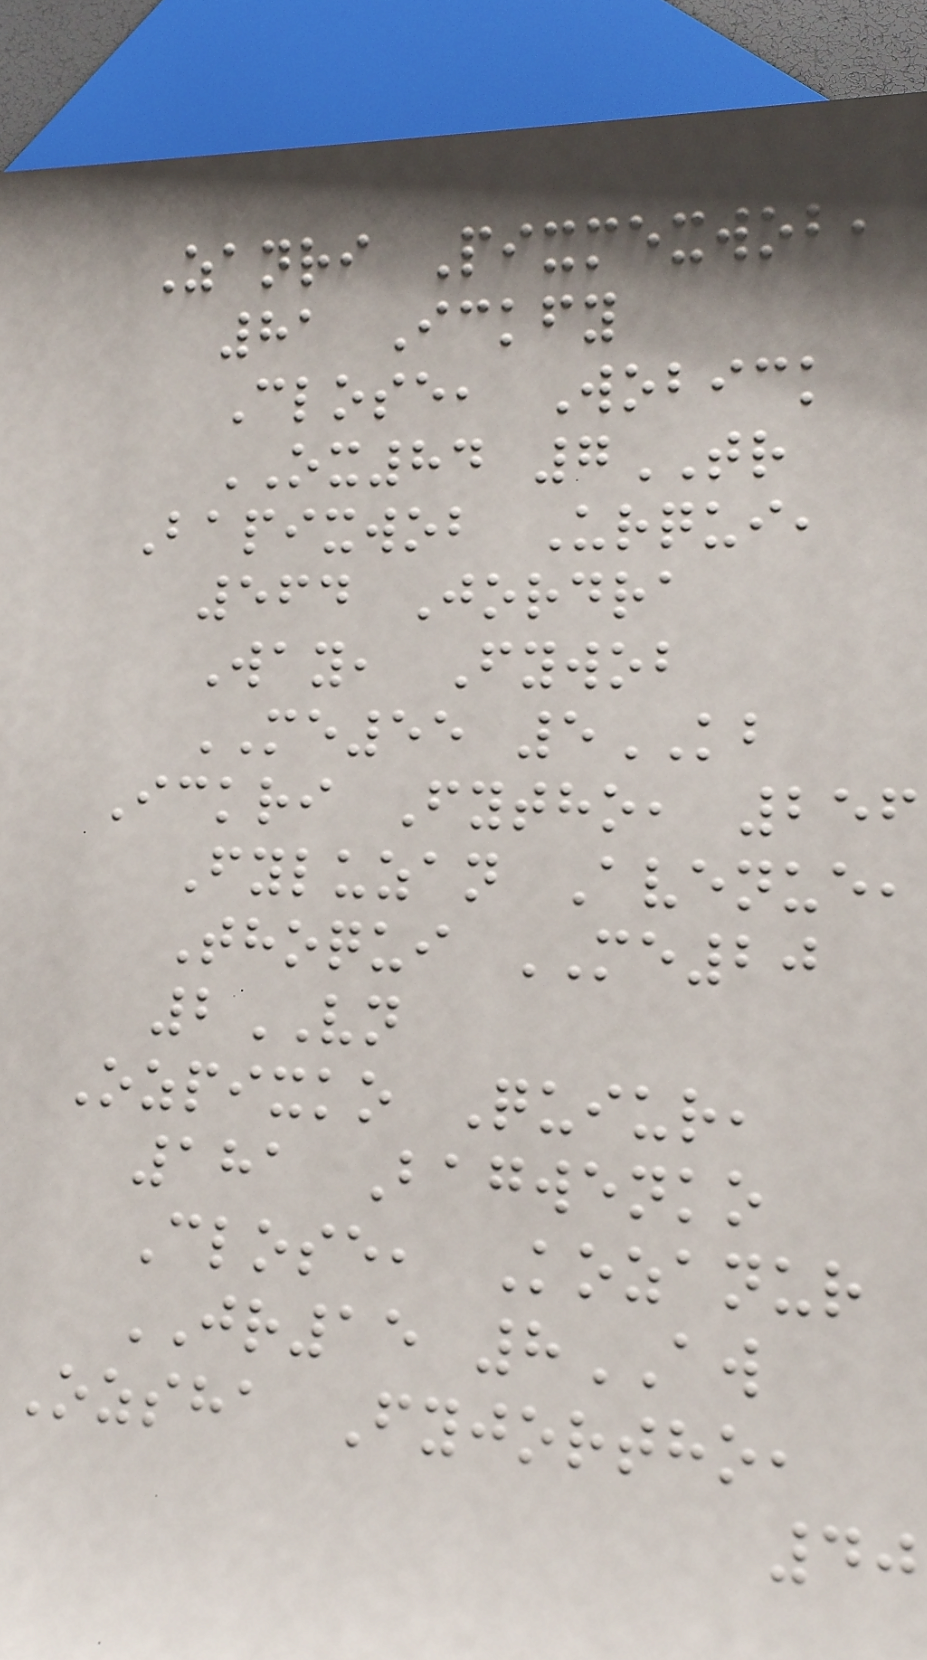Zanri Pixmexwob,
81 Ickfy
Close, Wobick
OX84 7TR
Bapixwob Urqui,
564 Jordra
Way, Fywob
ME55 5KB
Ickri Fytho, 256
Fyluzan Avenue,
Thoqui ME20
2VN
Ozpixko Quiur,
181 Bagwenko
Close, Kozanur
JR15 8AW
Ozsha Fyjortho,
40
